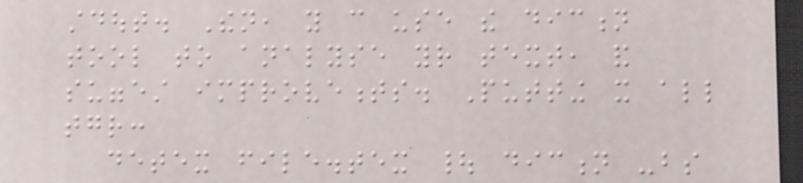stdout. Then, you can use the diction
tool to analyse your text, and
suggest improvements. Putting it all
together:
detex file.tex | diction -bs
